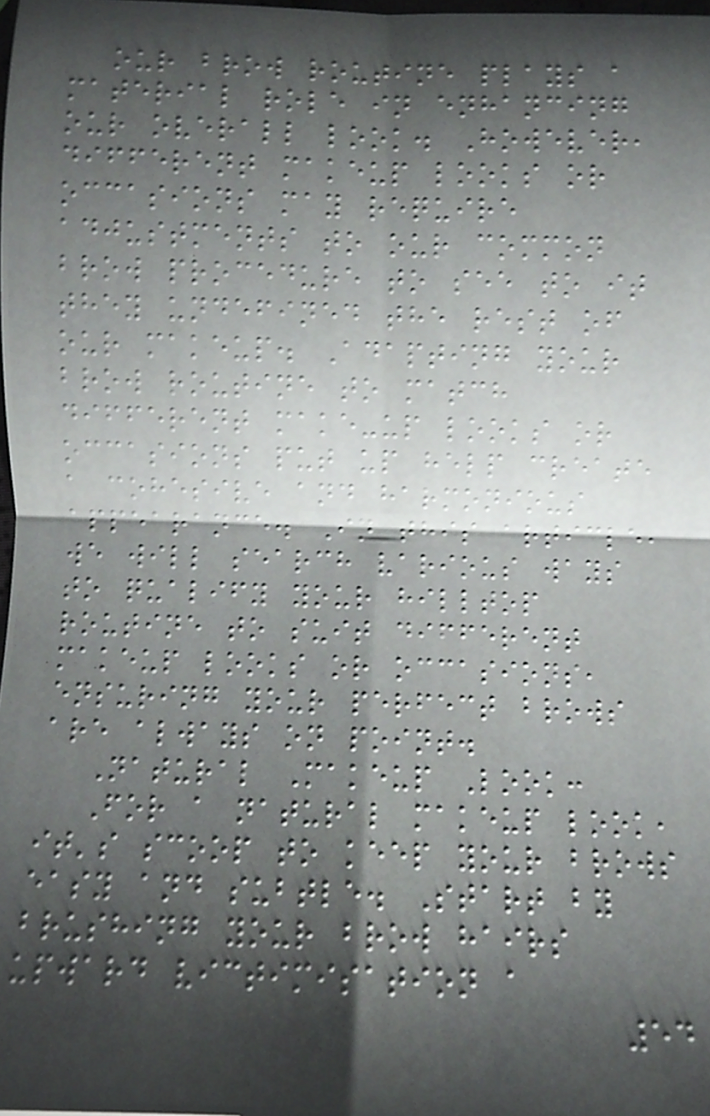our brow routine plays a
material role in enhancing
our overall look. However,
different makeup looks or
occasions may require
adjustments to our common
brow procedure to see to it
they undefined the rest of
our makeup. Adapting your
brow routine to match
different make-up looks or
occasions put up help create
a cohesive and harmonious
appearance. In this article,
we will search various ways
to qualify your hilltop
routine to suit different
makeup looks or occasions,
ensuring your perfect brows
are always on point.
Natural Makeup Look:
For a natural makeup look,
it's scoop to keep your brows
easy and subtle. Start by
brushing your brow hairs
upward victimisation a
54
